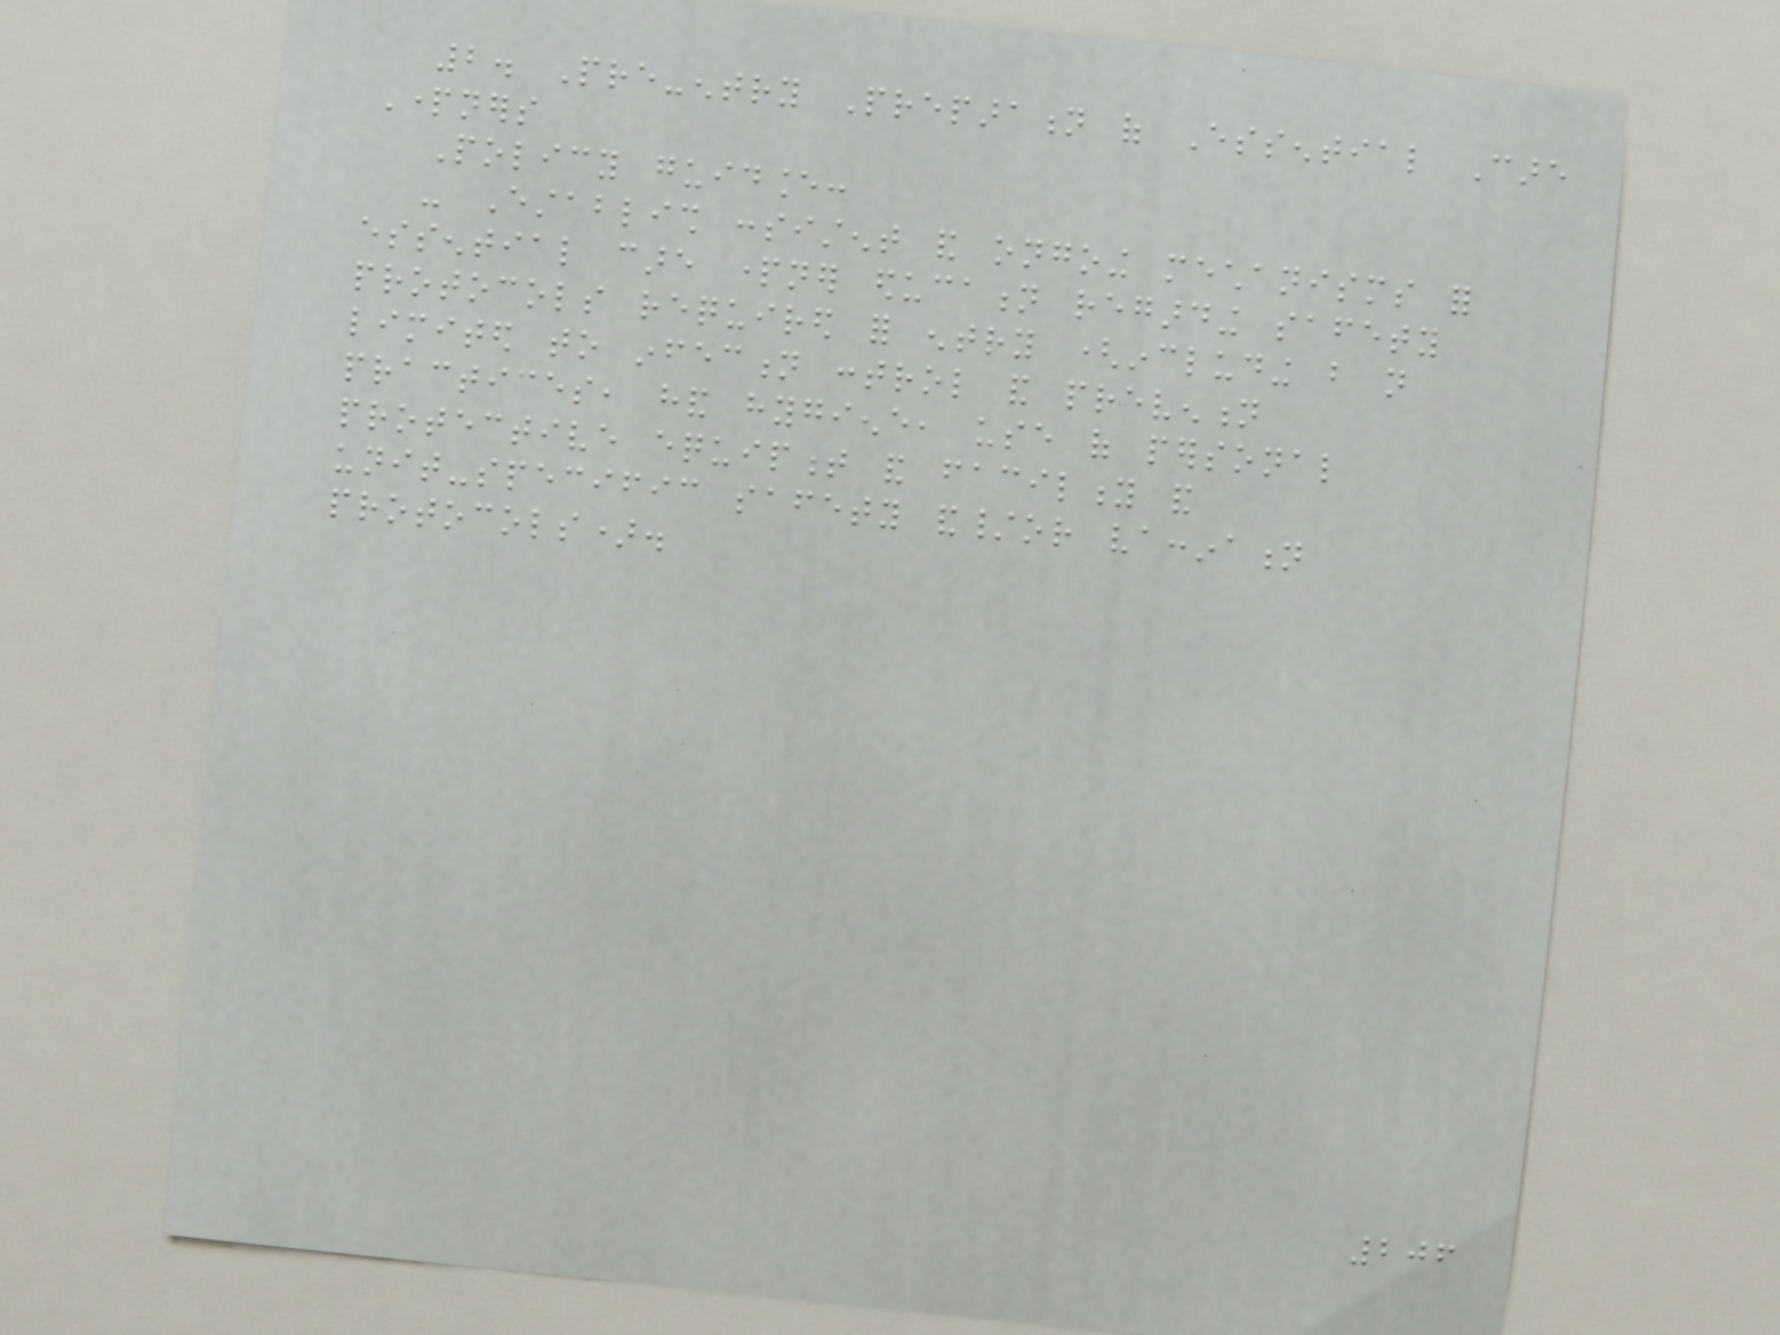2. Pre-entry Preparation of Essential Care
Partners
Policy guidance:
- Establish consistent and ongoing mechanisms for
essential care partner education regarding safety
protocols required for entry (including but not
limited to infection control and prevention
practices, hand hygiene, use of personal
protective equipment and facility and
unit-specific safety and/or vaccination
protocols).
206
